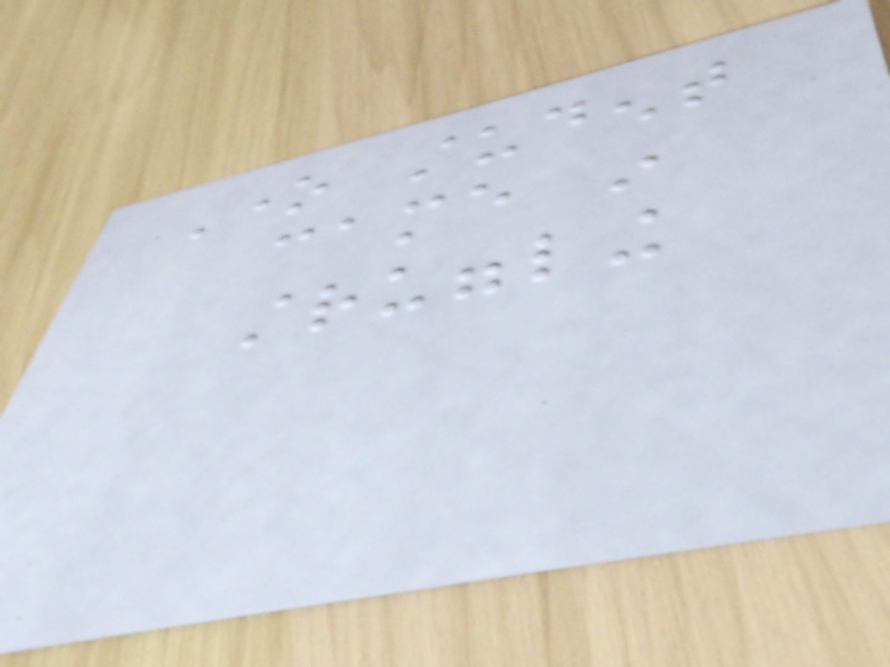One student
came in
struggling
